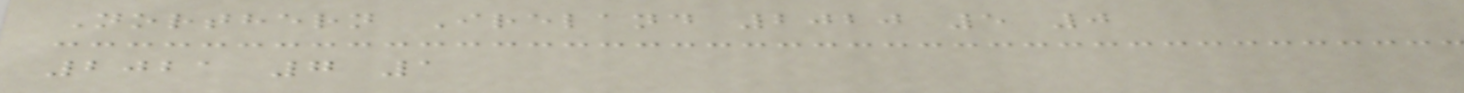Northern Ireland 2020 5 0
2021 7 1
